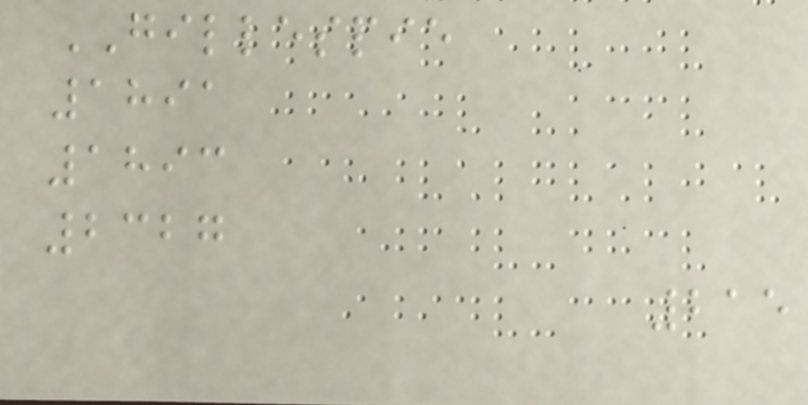GILLESPIE
1891
1893
2327
215
